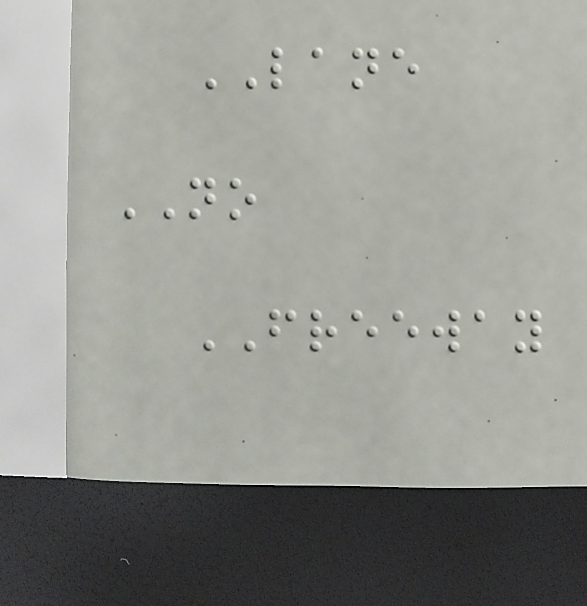LANE
NO
FREEWAY
